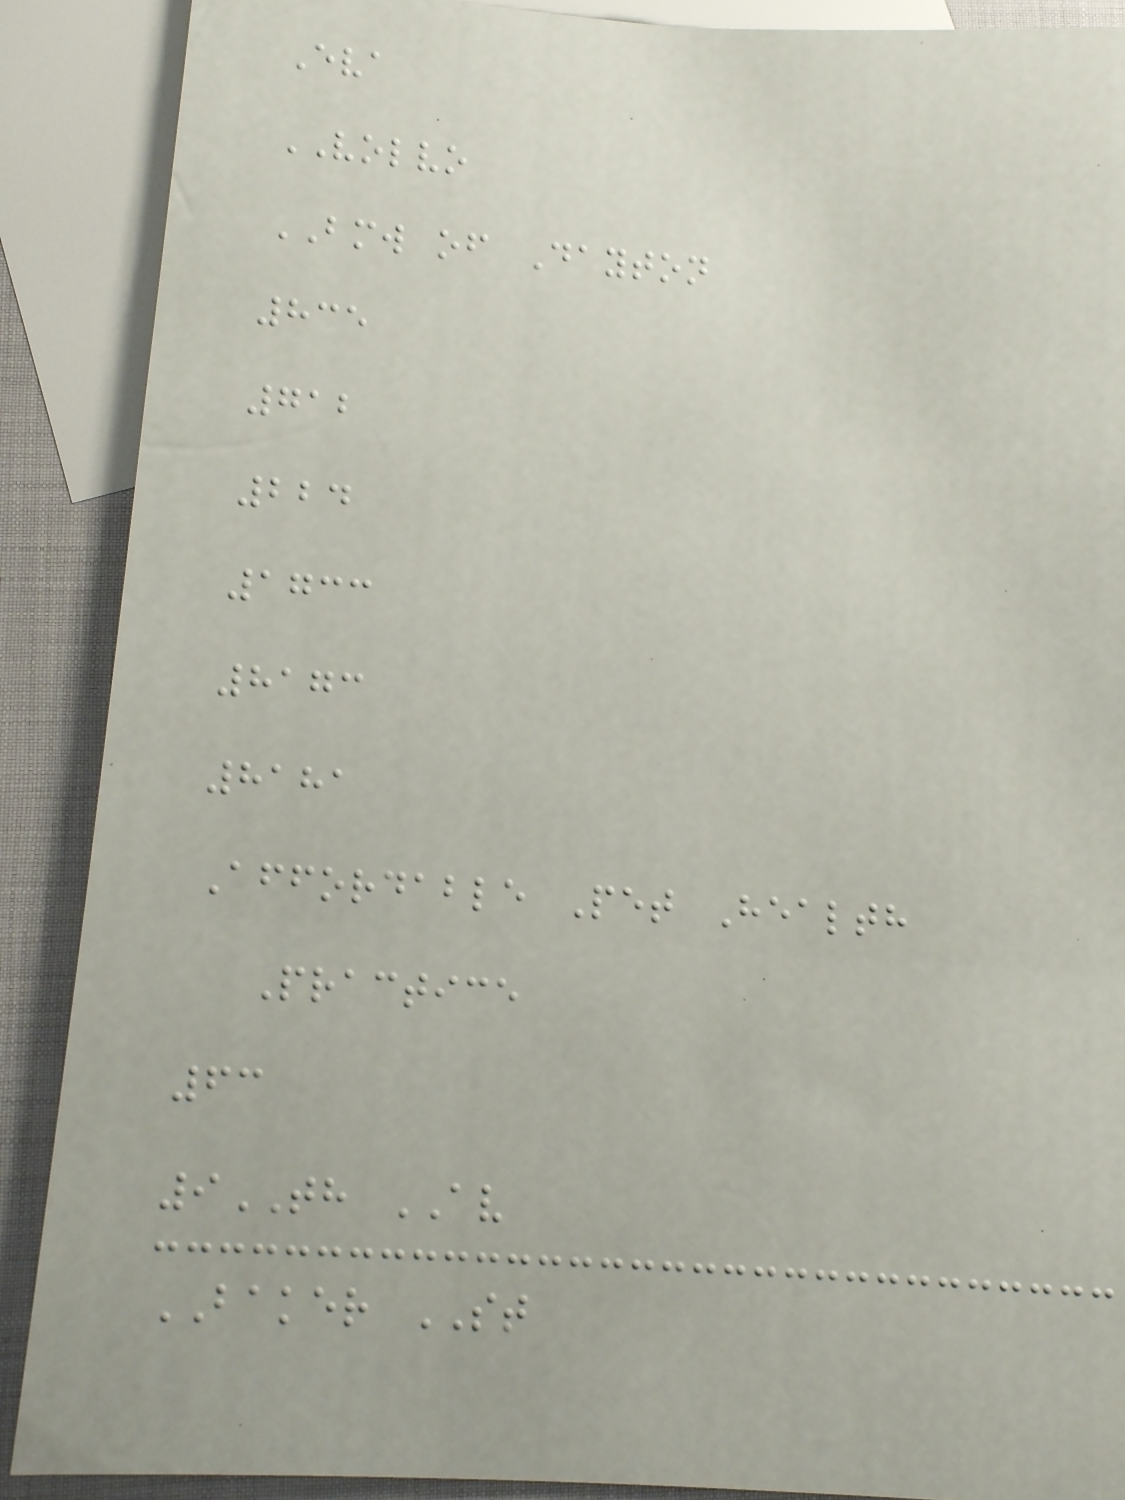Eva
VOLVO
BMW of Dayton
835
712
224
1733
8173
8181
Affordable Pet Health
Practice
63
9TH AV
BAKER ST
